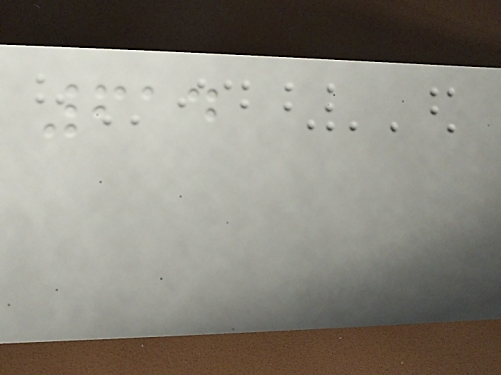614
